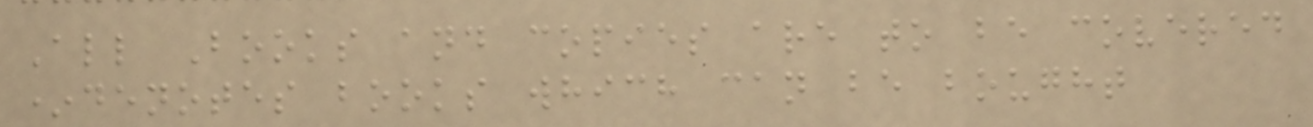All Books and copies are to be covered
*denotes books which can be bought
